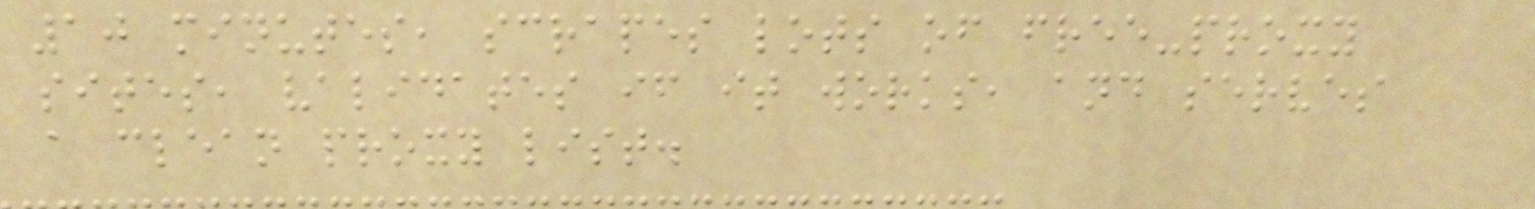10 minutes, scrapes lots of free-proxy
sites, validates if it works, and serves
a clean proxy list.
